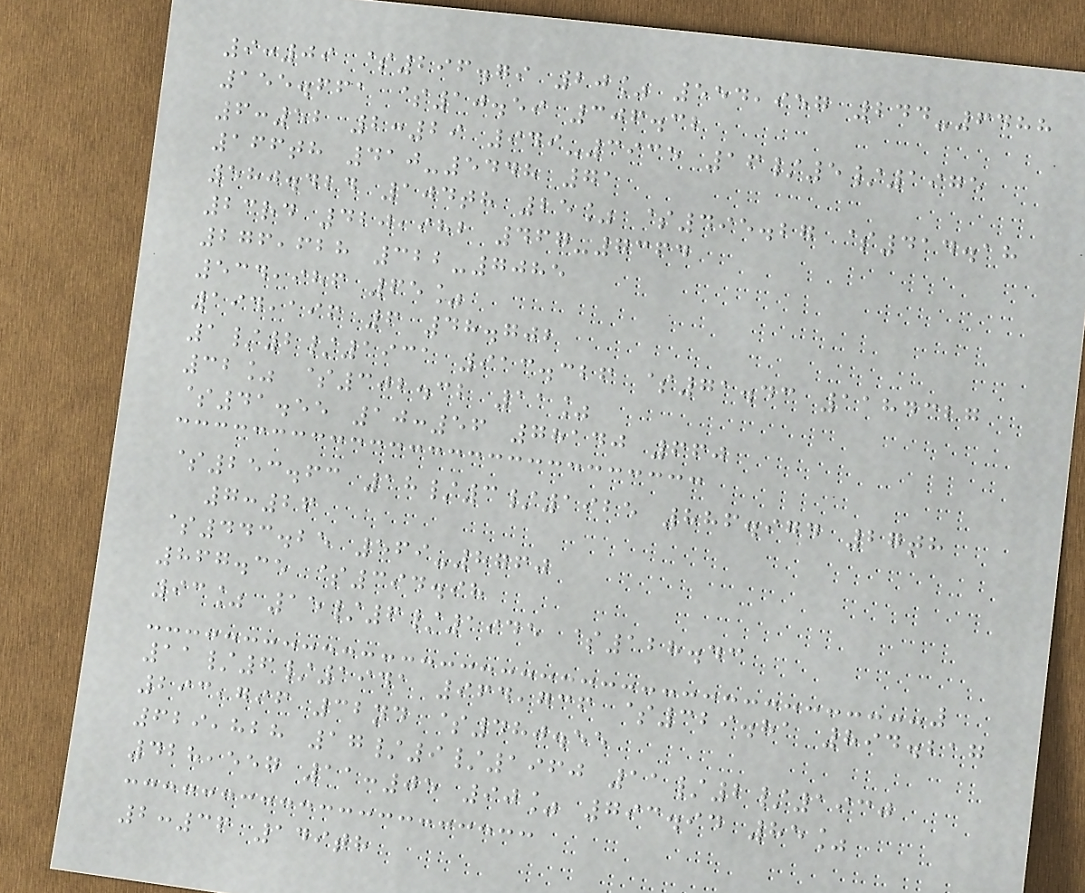9:09 $296.79 20% 554,957 244-6488
155.661 $10.59 306.32
6:52 2:29 949-3935 16/5/1975
166th 410-5448 71
580.424 104th 25% $495.27 $414.18
23rd 420,982 467-7364
276,628 322-7085
534,986 65%
194,196 6 48.702
1/2/1931 913.326 $71.43 1184327
32% $302.32 11%
$41.55 10:56 78140 660
$253.63 18/3/1925 886.974 27th
7:26
$443.25 569-8760
867.35 $394.98
93% 15/6/1945 $128.43
11/6/1941 964,736 $329.81 894.217
293,796 32nd $480.55
629,828 17/9/1960 11/2/1930
428,557 11:05 90% 793.94 85%
2:36 149th
